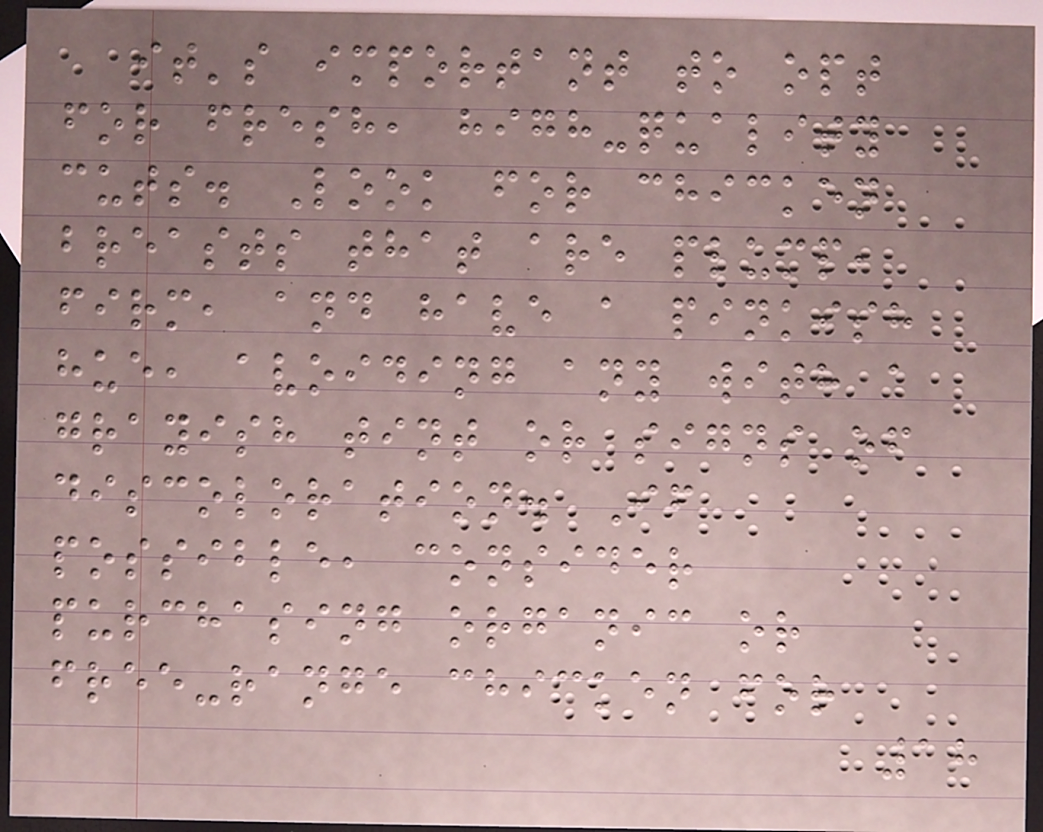it's important to opt
for fresh, high-quality
cuts. Look for chicken
breasts that are plump,
firm, and have a pinkish
hue, avoiding any with a
grayish tint or signs of
discoloration. If
possible, consider
purchasing organic or
free-range chicken for
18
